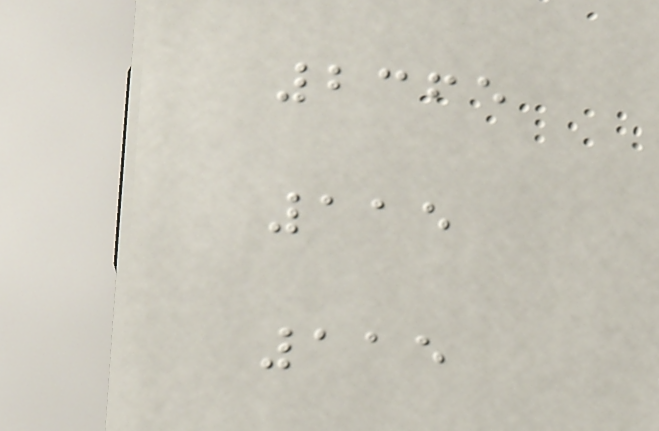2365
115
115
